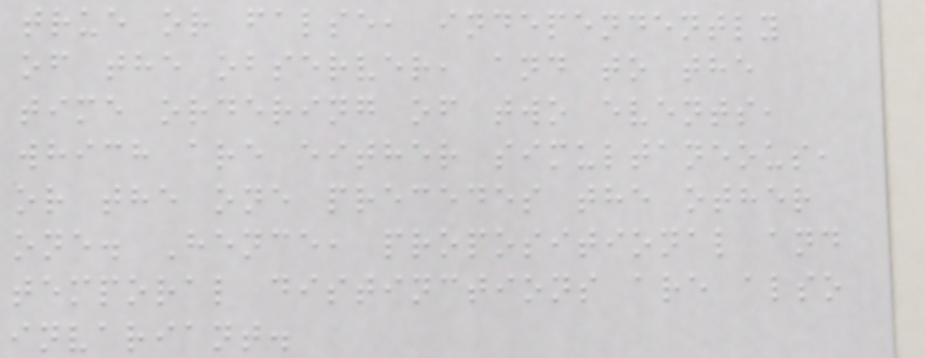true or false, independently
of the observer, and to the
time ordering of two events,
which are either simultaneous,
or the one precedes the other
one. Hence, propositional and
temporal distinctions are also
invariant.
